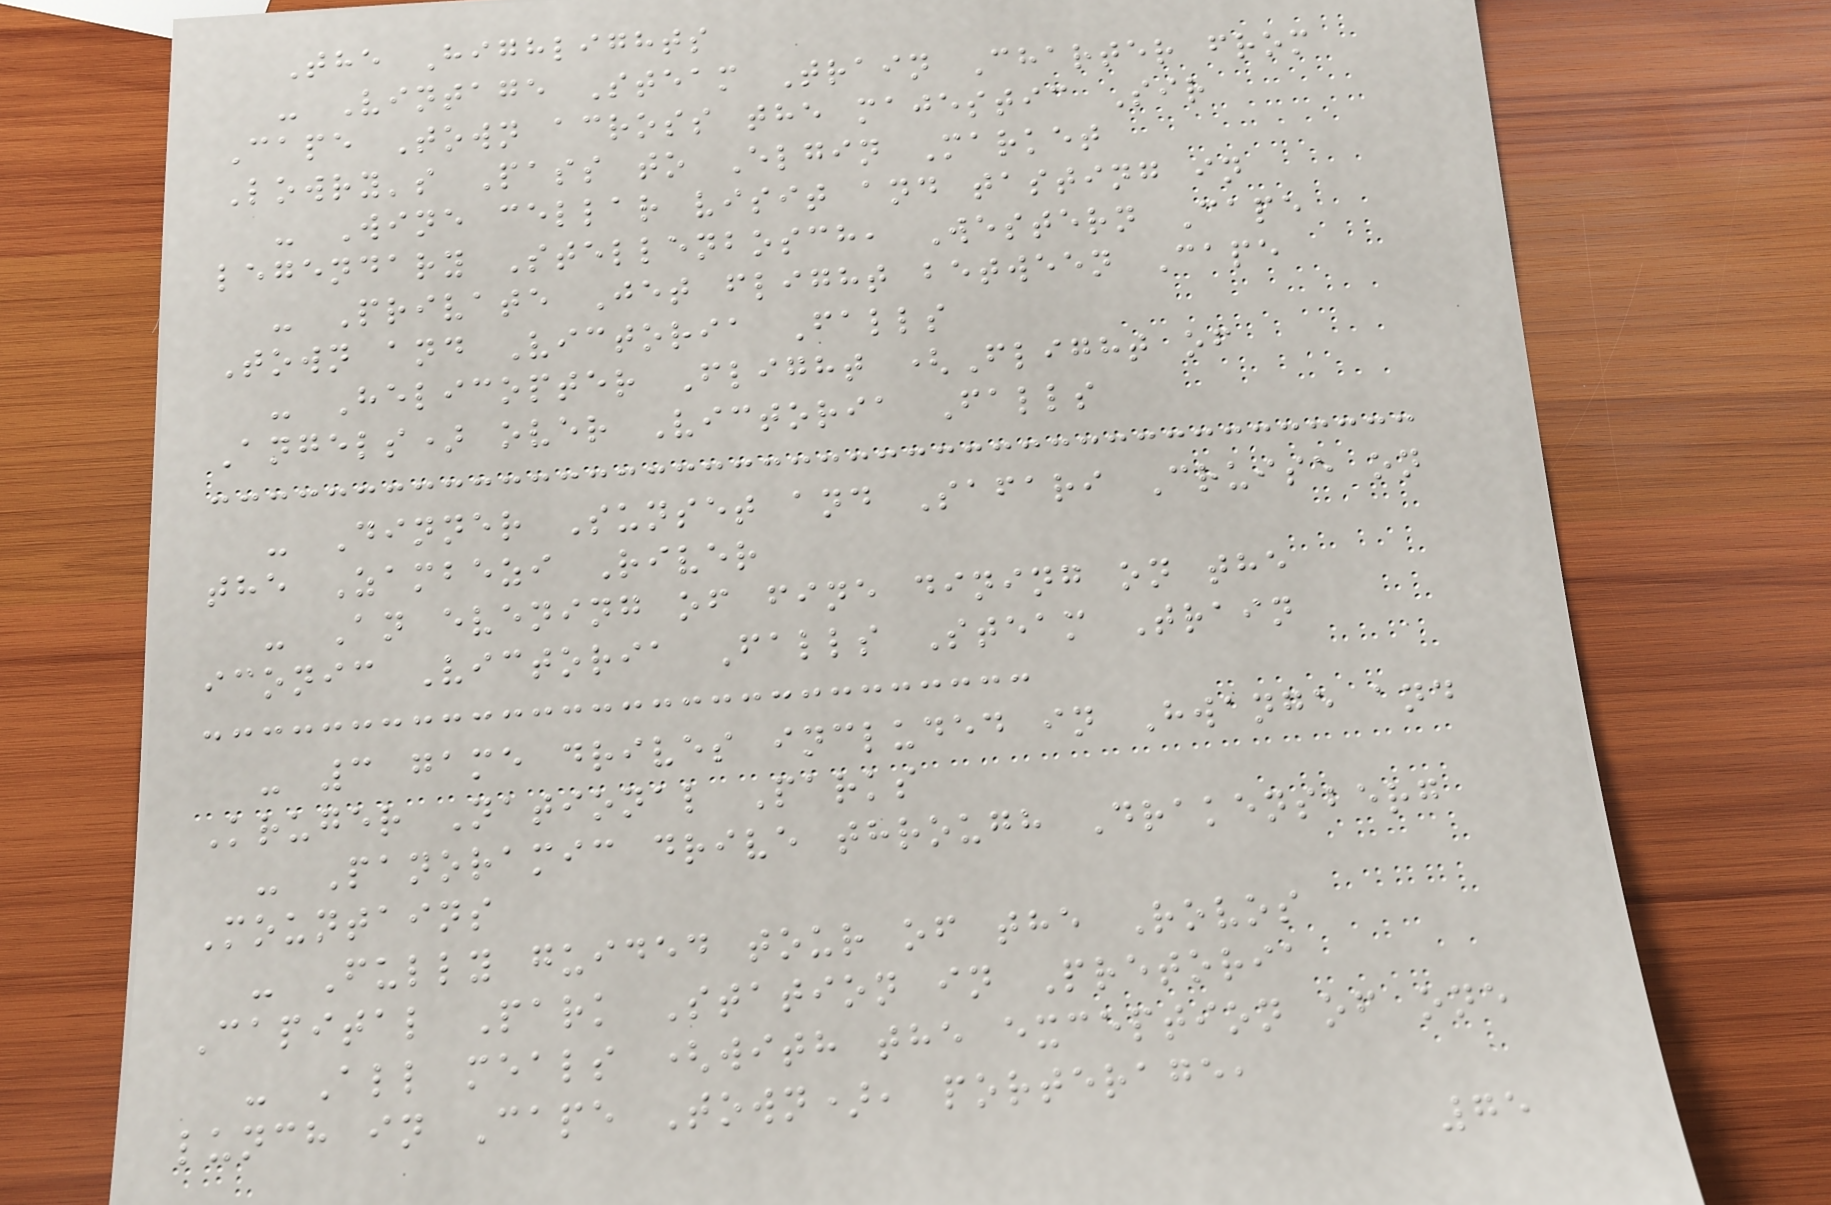The Highlights
- Vintage Steam Train Charter from
Cape Town across the majestic Sir
Lowry's Pass to Elgin Market
- Wine cellar visit and tasting in
legendary Stellenbosch, Western Cape
- Private Jet flight between Cape
Town and Victoria Falls
- Helicopter Flight (Flight of
Angels) over Victoria Falls
- Dinner Sunset and Safari Cruise on
the Zambezi River
- An evening of fine dining on the
iconic Victoria Falls Steam Train
- 3 game drives included in Hwange and
Kruger National Parks
- Panoramic drive through Drakensberg
Mountains
- Fully guided tour of the Rovos
Capital Park Station in Pretoria
- All meals (with the exception of one
lunch in Cape Town), porterage,
75
